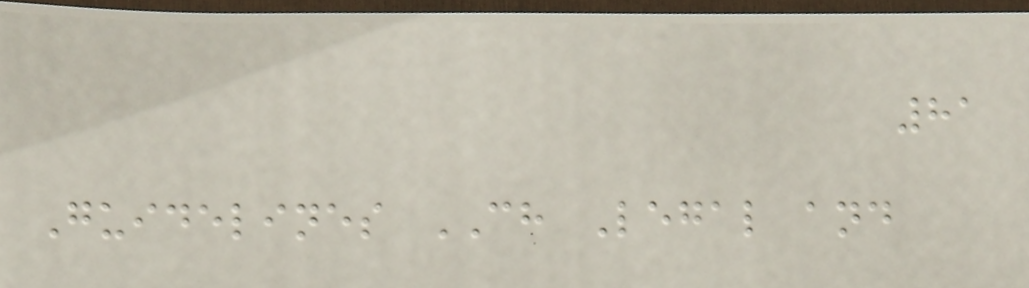81
Guidelines CH Legal and
